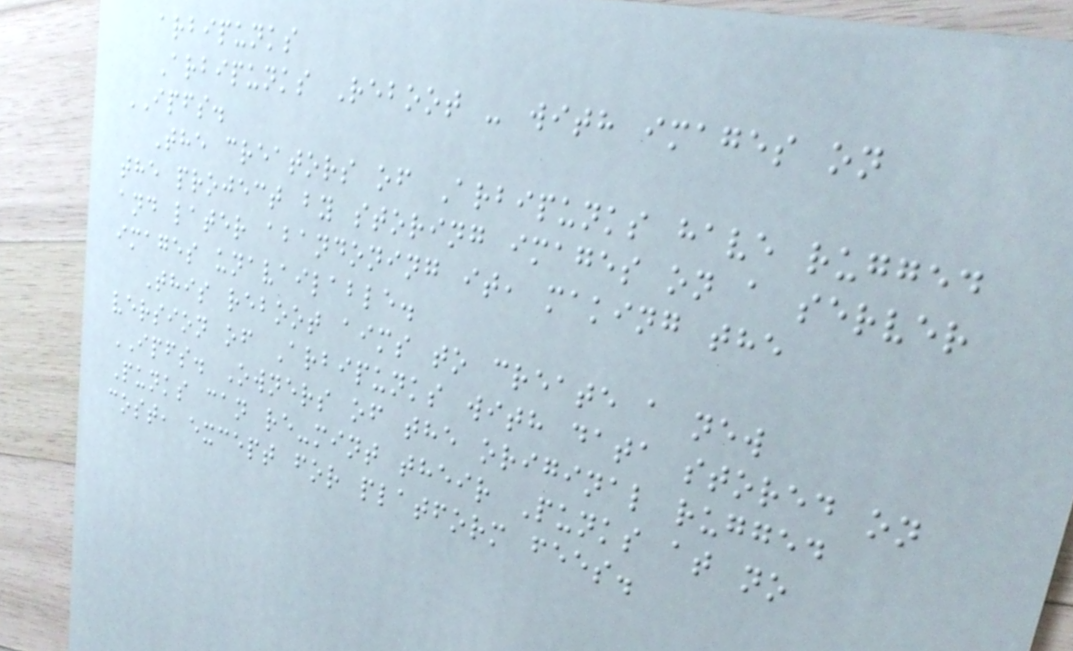arbipunks
Arbipunks Reboot - with images on
IPFS.
The creators of Arbipunks have rugged
the project by storing images on a server
and later abandoning it, making the
images unavailable.
This reboot aims to create a new
version of Arbipunks with data stored on
IPFS. Owners of the original rugged
Punks can re-mint their Punks at no
cost, except for platform fees.
